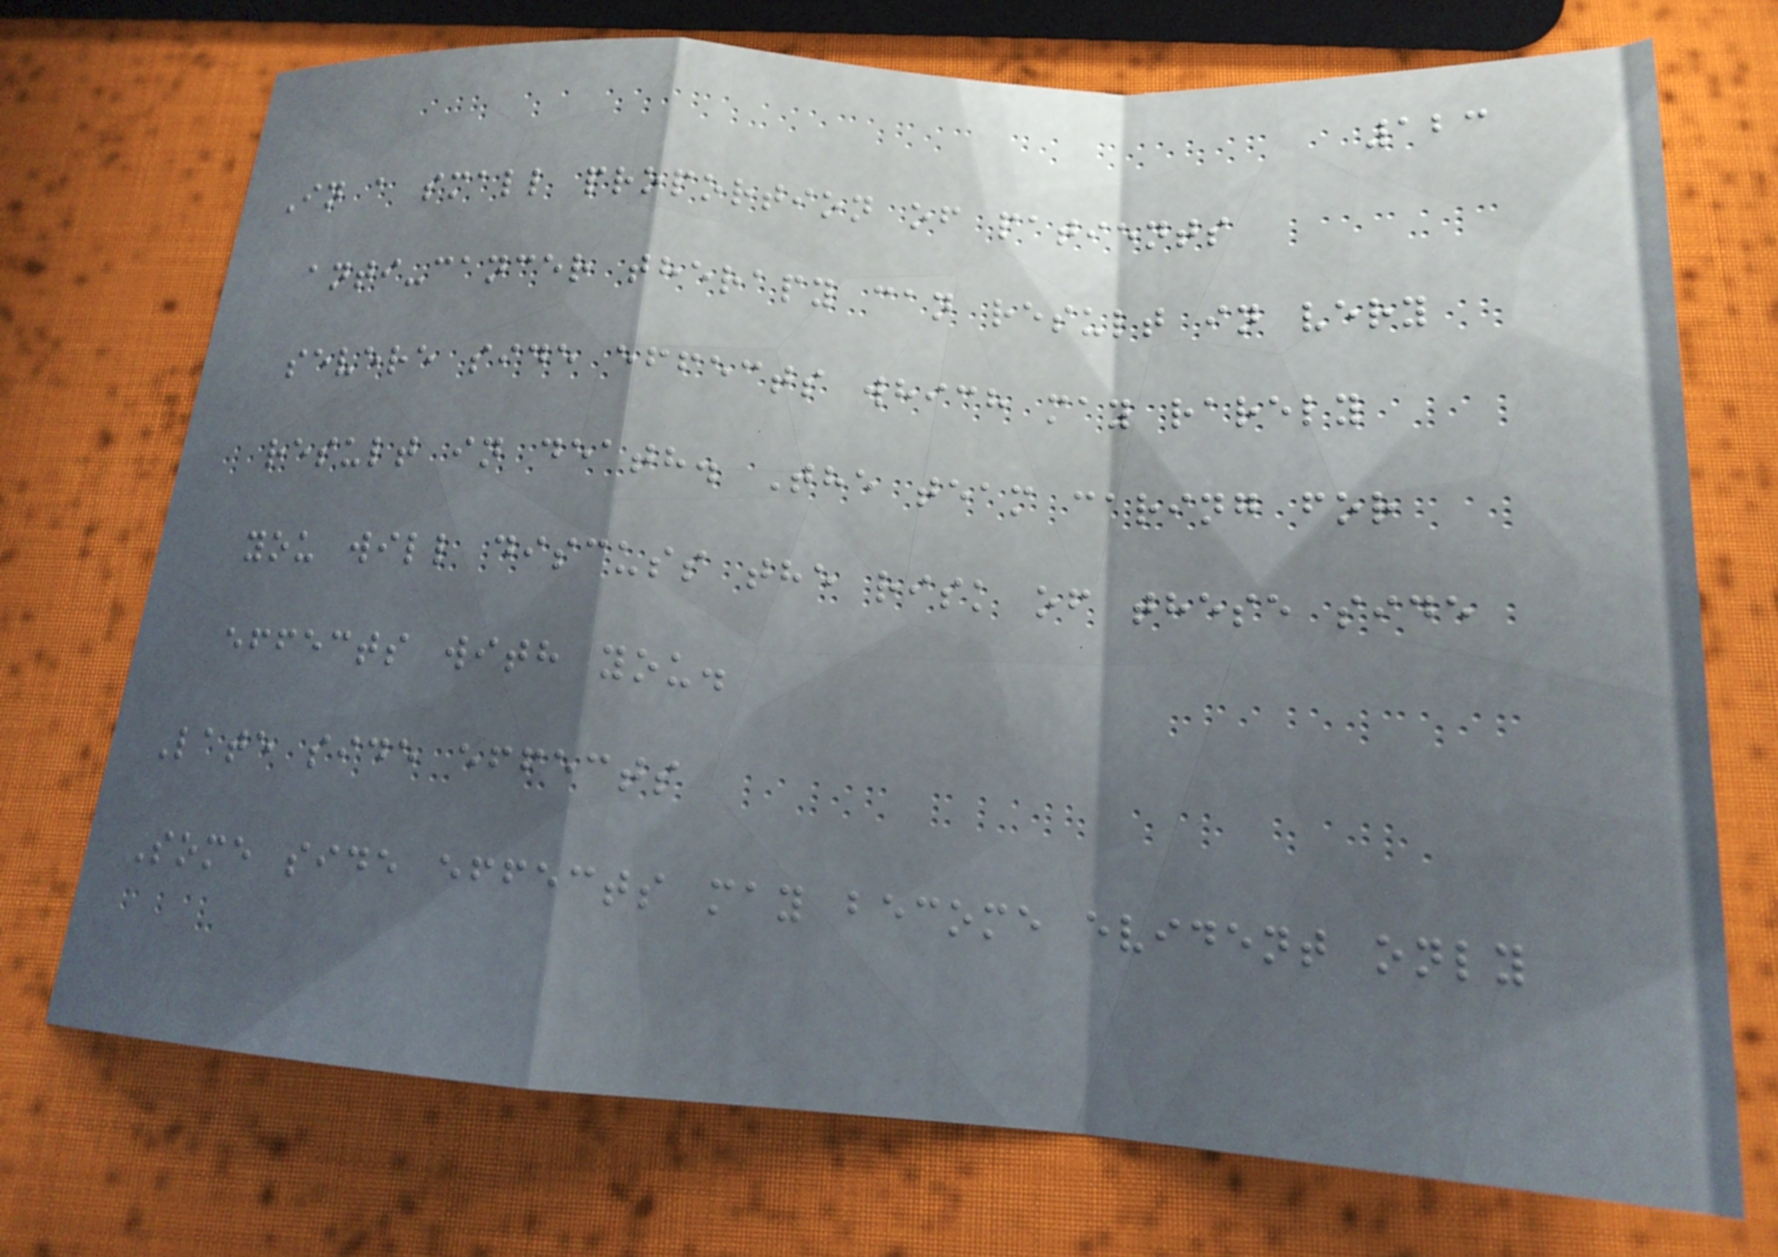123
In a small proportion of patients
anti-cancer therapy can result in very
severe side effects which may rarely
result in death. The team caring for
you will discuss the risk of these side
effects with you.
Late side effects
Some side effects may become evident only
